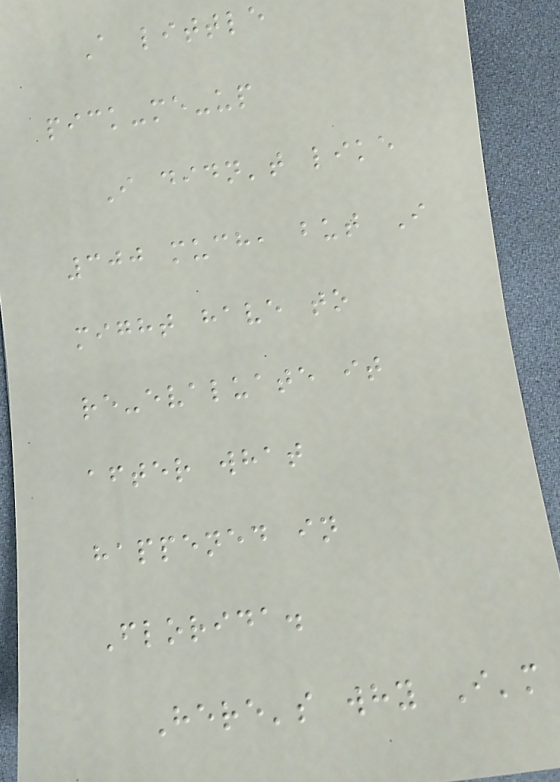A little
pick-me-up
I didn't like
300 much, but I
might have to
re-evaluate it
after what
happened in
Florida.
Here's why I'm
